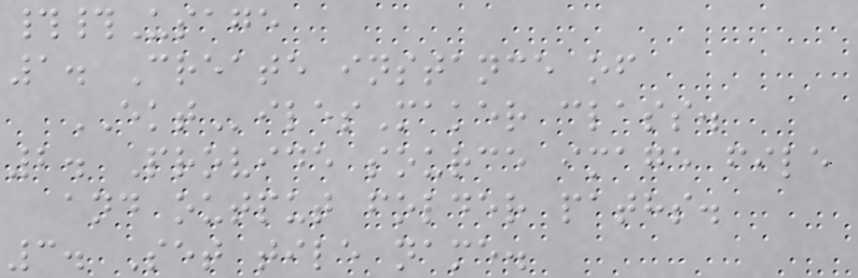##Usage
1. Create instance of
EKTilesMaker class.
2. Provide source image file
and output folder paths.
3. Set tile name.
